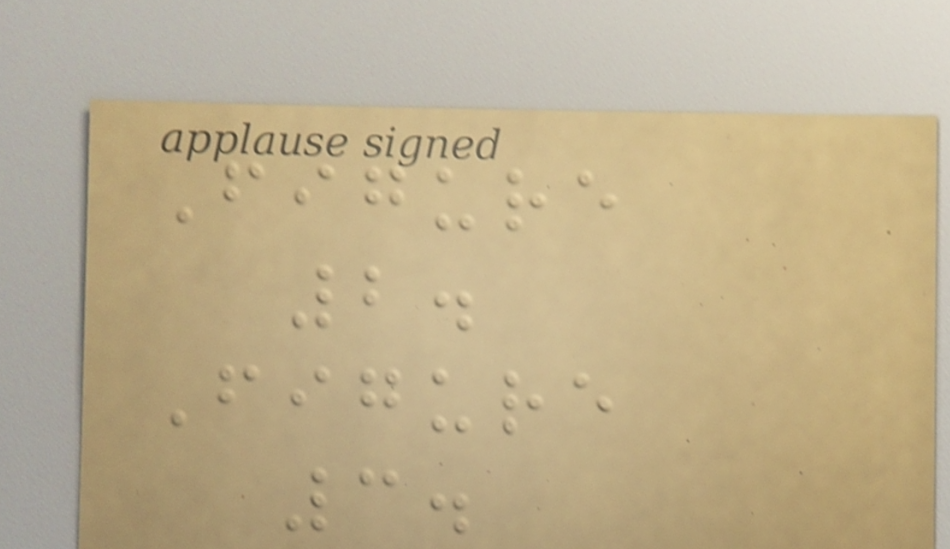Figure
2.
Figure
3.
